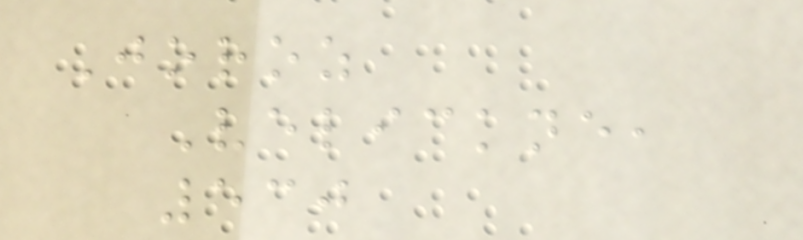Joroz
Velickne,
530
